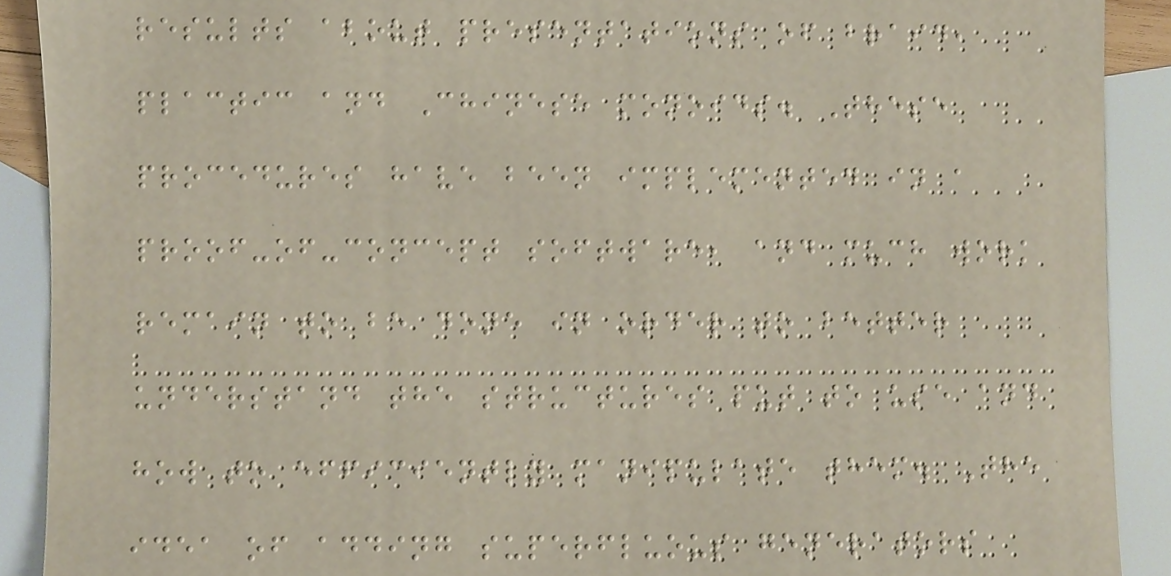results about presentations of braid,
plactic and Chinese monoids. These
procedures have been implemented in a
proof-of-concept software, and much work
remain to be done in order to better
understand the structures put to use and
how to efficiently manipulate them. The
idea of adding superfluous generators
